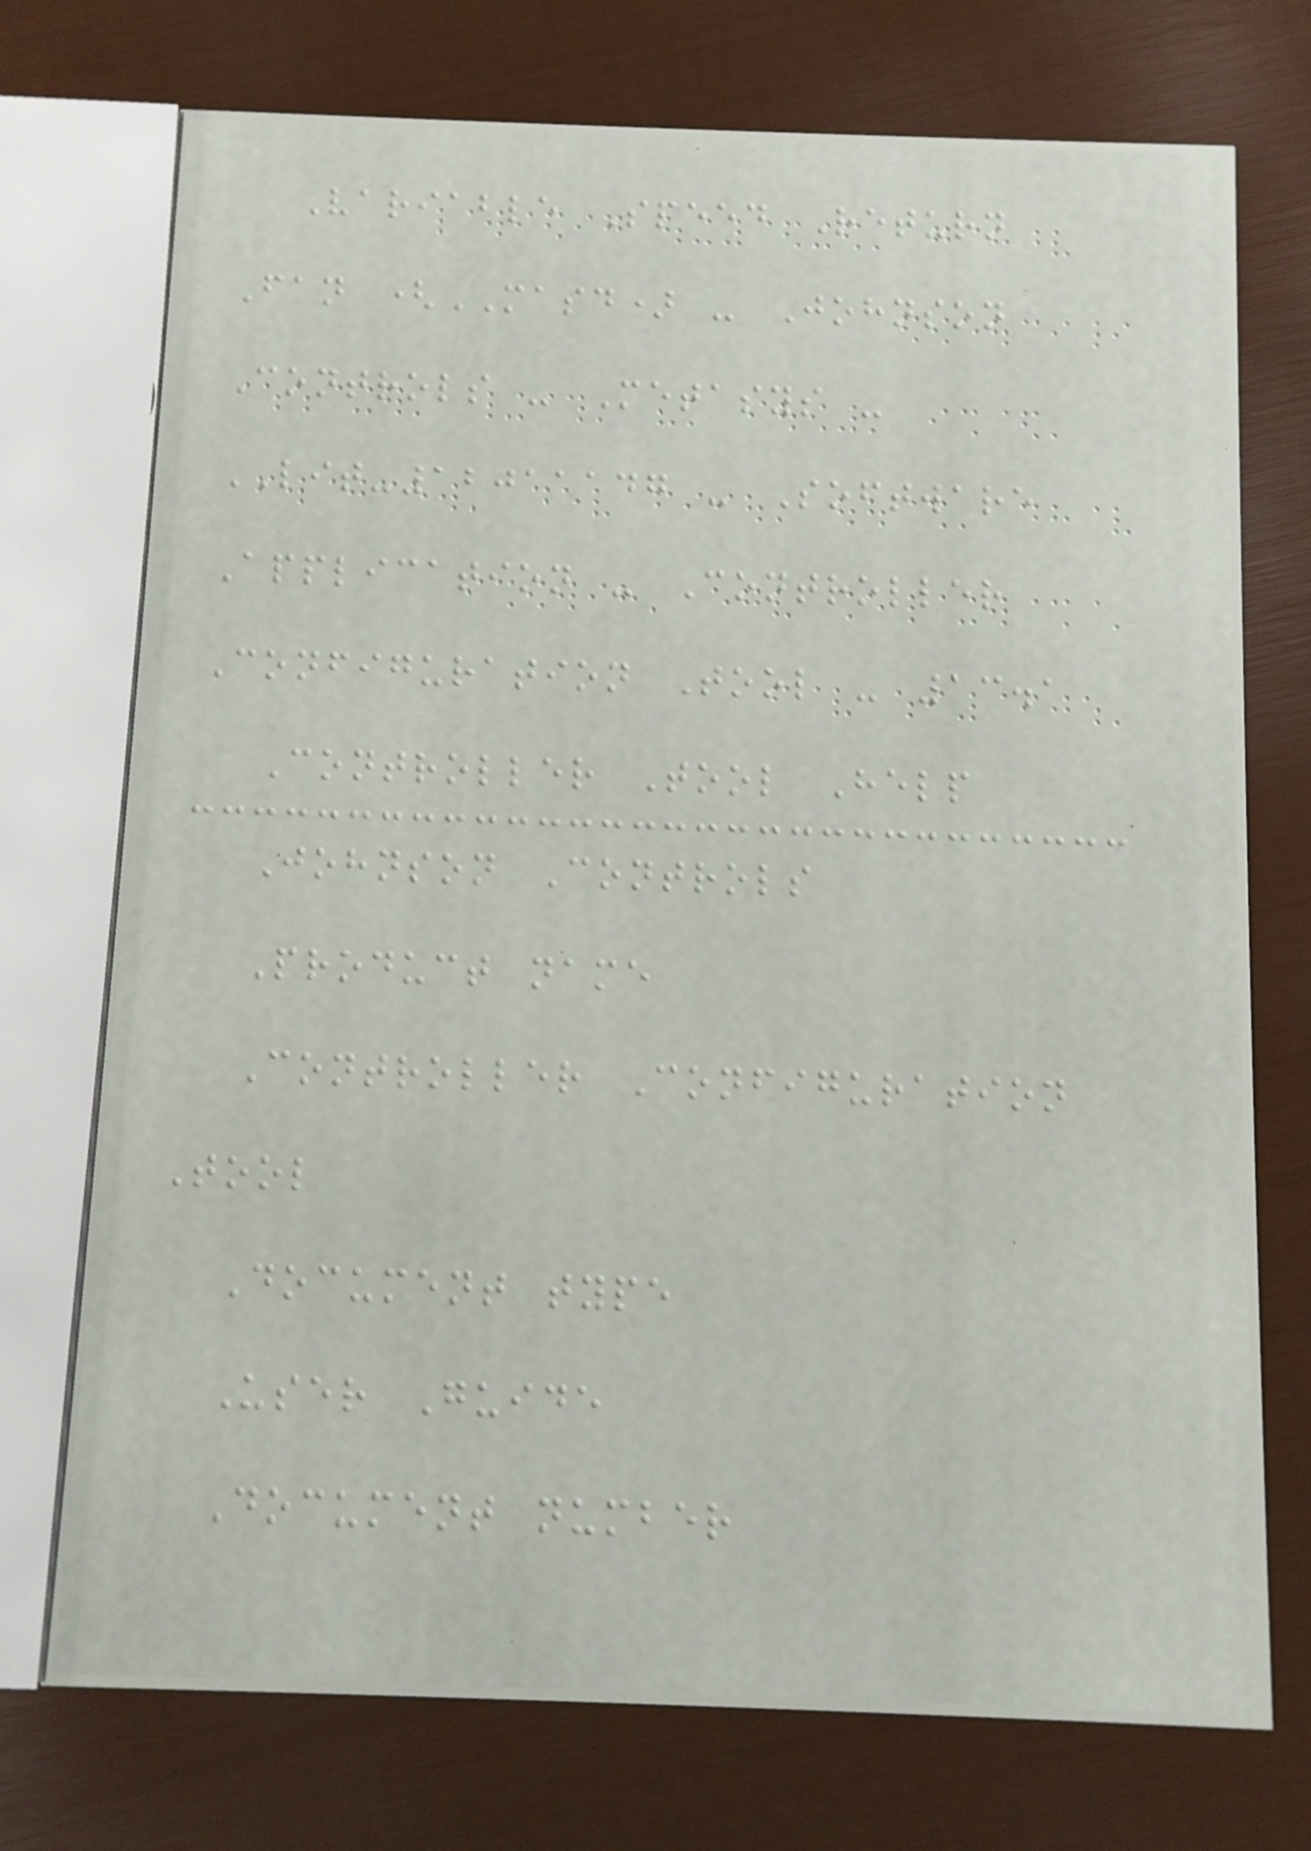Variable Speed Return
Fan (MASD) - Johnson
Controls - Metasys -
LIT-12011147 - Software
Application - Controller
Configuration Tool - 13.1
Controller Tool Help
Johnson Controls
Product name
Controller Configuration
Tool
Document type
User Guide
Document number
